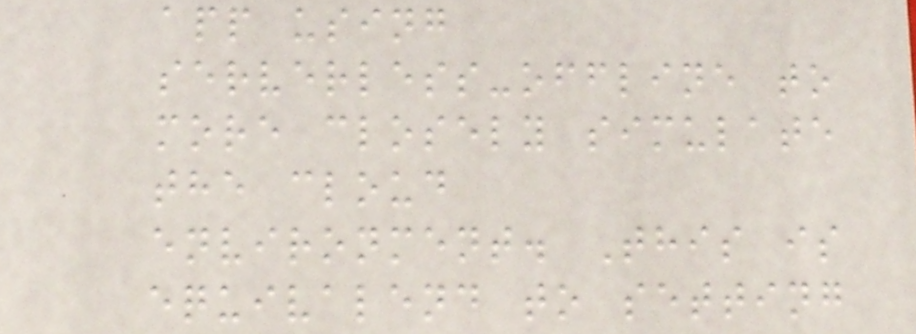app using
serverless-offline to
more closely simulate
the cloud
environment. This is
equivalend to setting
